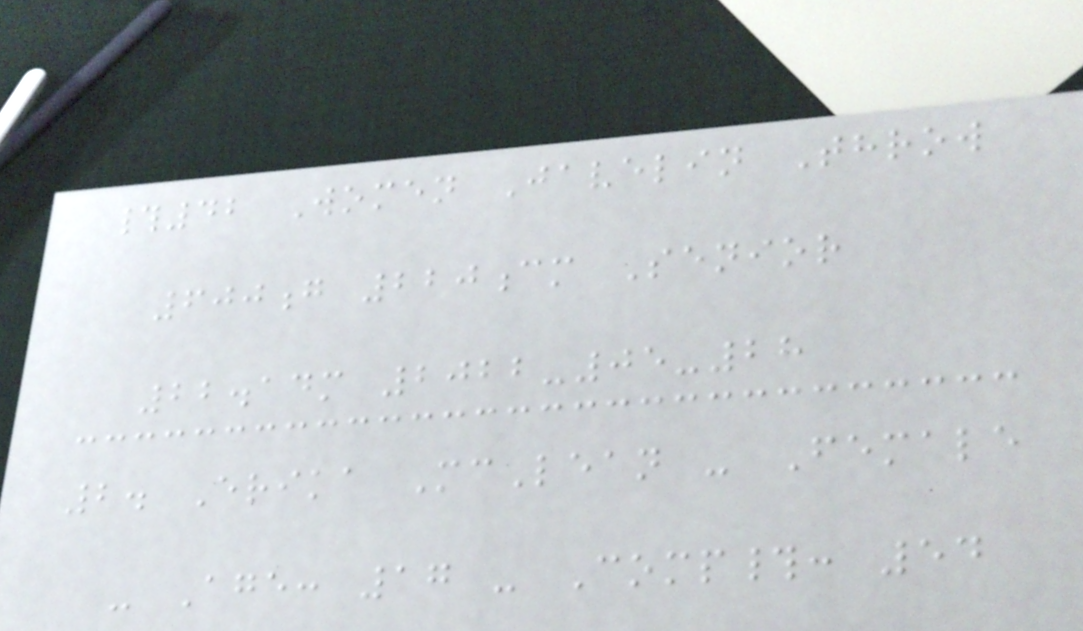#42 Women Javelin Throw
600g 220cm Senior
22.14m 2022-05-28
2. Erika McLean - Female
- Age: 17 - Comp#: 54
